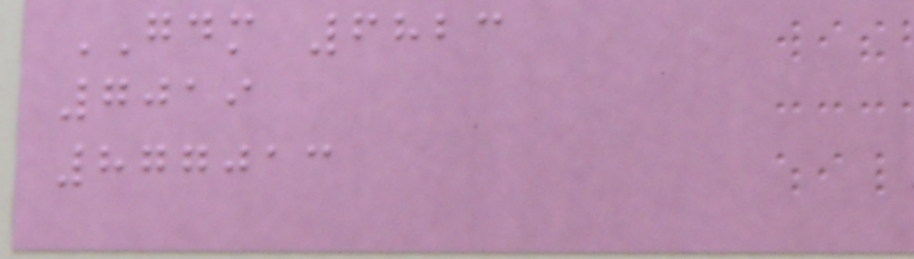GDM 6823
7019
877013
